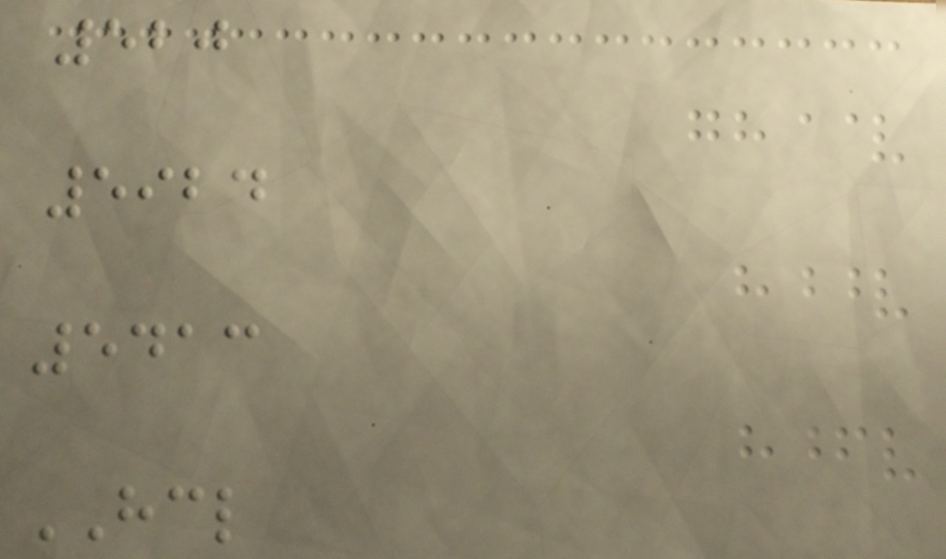520
5924
5413
HCL
